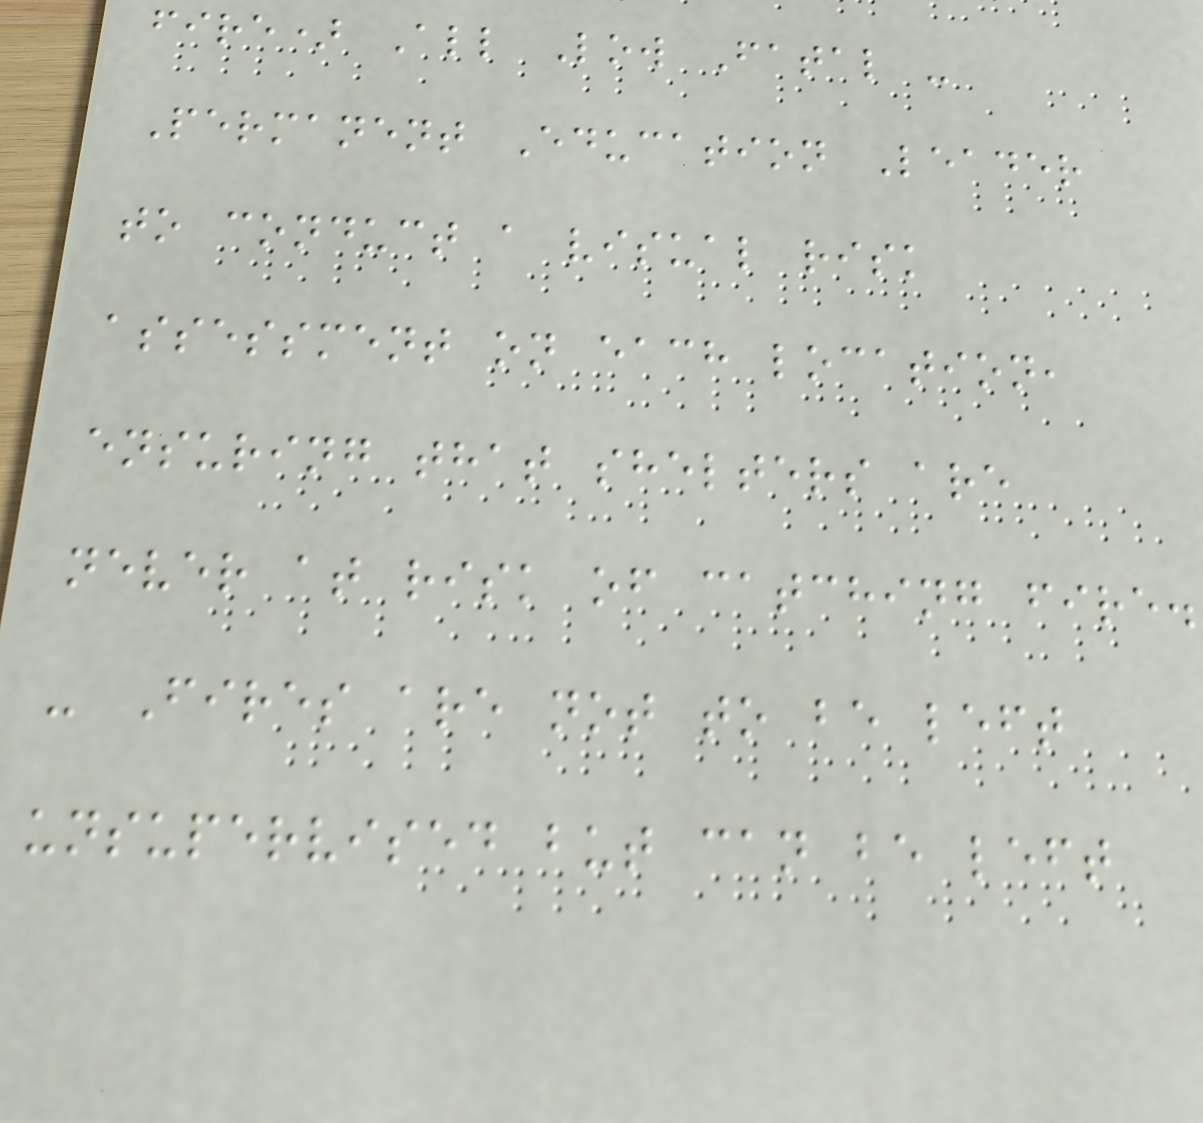fire) All Low Fatal -
Permanent Education Leader
to conduct a visual risk
assessment on each location,
ensuring that shelters are
never at risk of catching fire.
- Fires are not to be left
unsupervised but can be left
